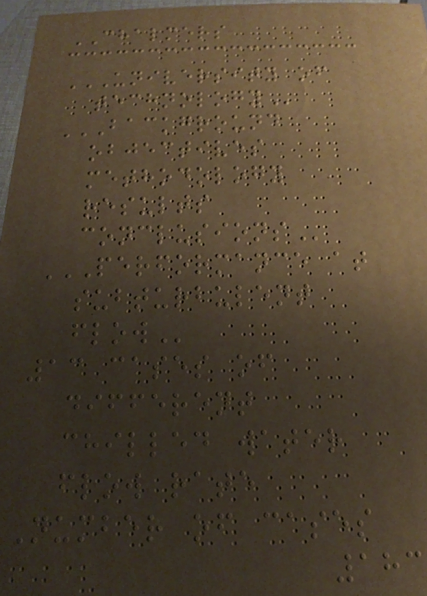CHALMERS
UNIVERSITY OF
TECHNOLOGY
BACKGROUND
OBJECTIVES
METHODOLOGY
RESULTS
CONCLUSIONS
PERFORMANCE AT
SUBTURBULENT
FLOW
13 cases of
different
chilled water
flow rate
Number of cases
183
